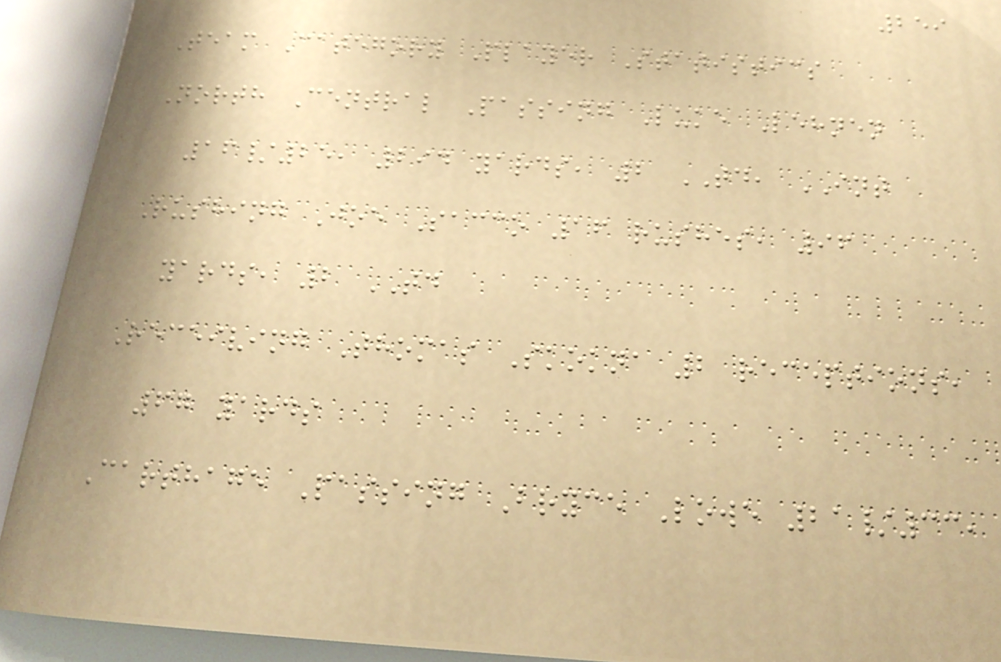259
Team Category Player Statistics
North Central Passing Luke Lehnen
16/25, 294 yards, 2 TD, INT
Rushing Joe Sacco 16 rushes, 96
yards, 2 TD
Receiving Thomas Skokna 2 receptions,
67 yards
Carthage Passing Bryce Lowe 21/33,
